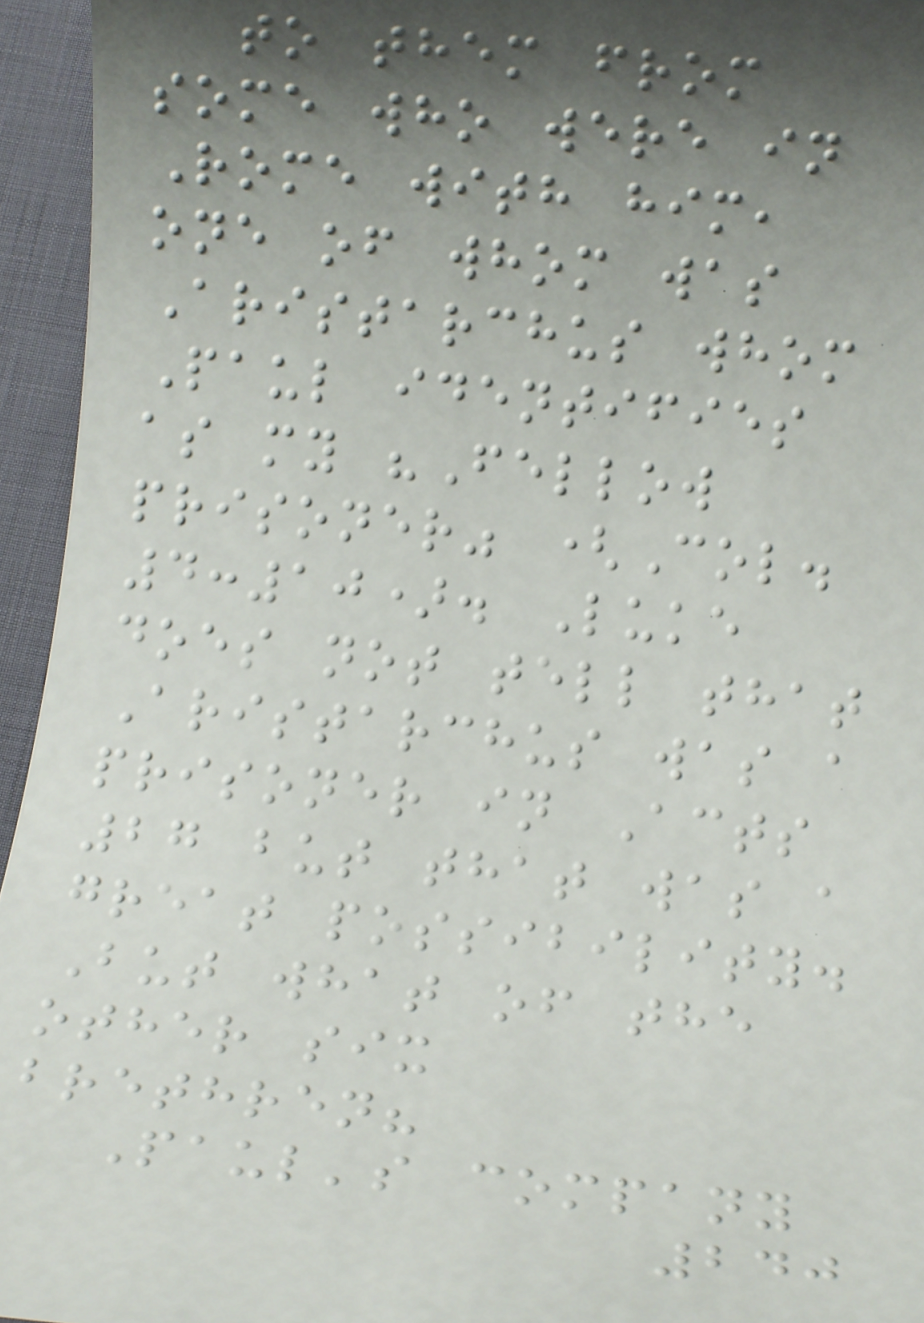to them from
some who were in
Rome with him,
one of whom was
Aristarchus whom
Paul identifies
as my "Fellow
prisoner" (Col.
4:10). Luke
does not tell that
Aristarchus was a
prisoner in Acts
27 but that was a
great possibility.
But what of the
other six
brethren?
Paul's company
240
